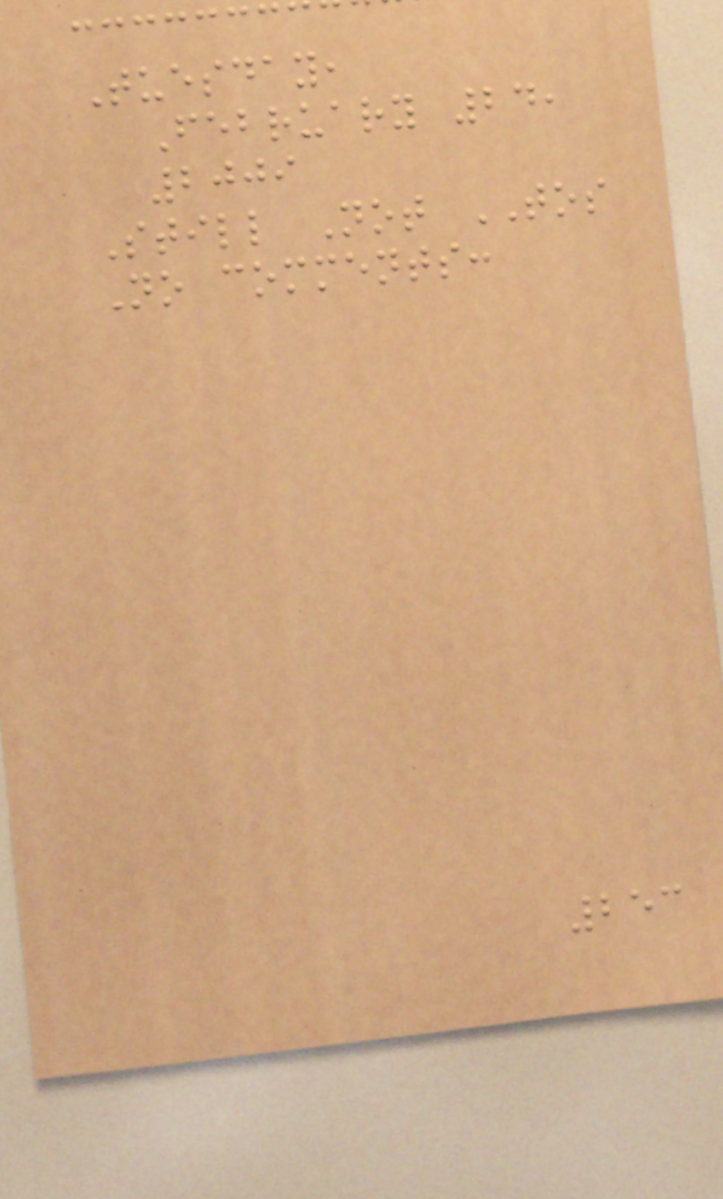Tuesday,
February 24,
2009
Still Not TOS
No comments:
253
